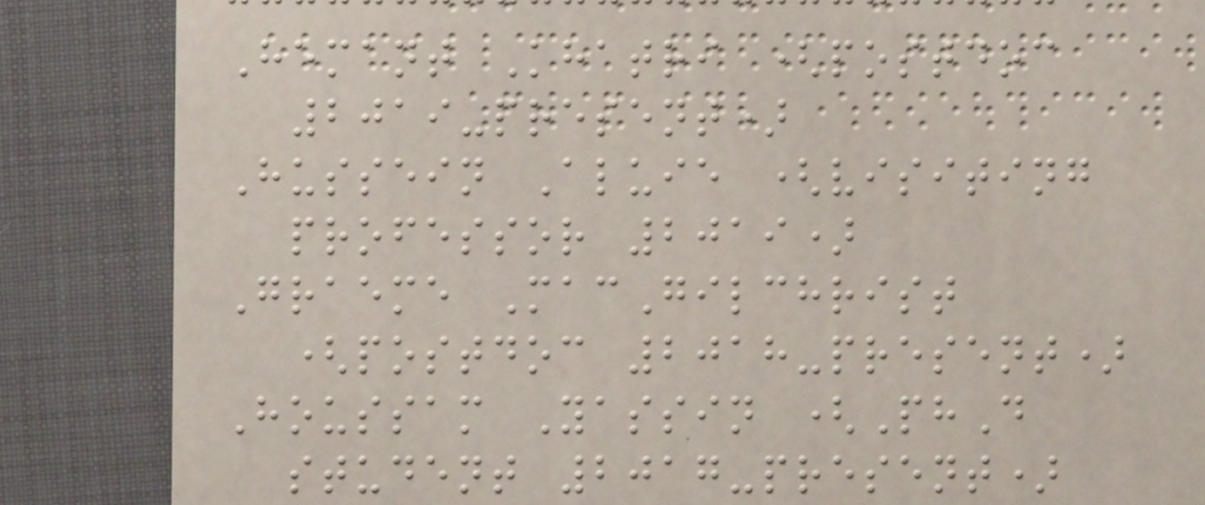Hemant Khatri (postdoc
2019-present)
Hussein Aluie (visiting
professor 2019)
Graeme MacGilchrist
(postdoc 2018-present)
Houssam Yassin (PhD
student 2017-present)
